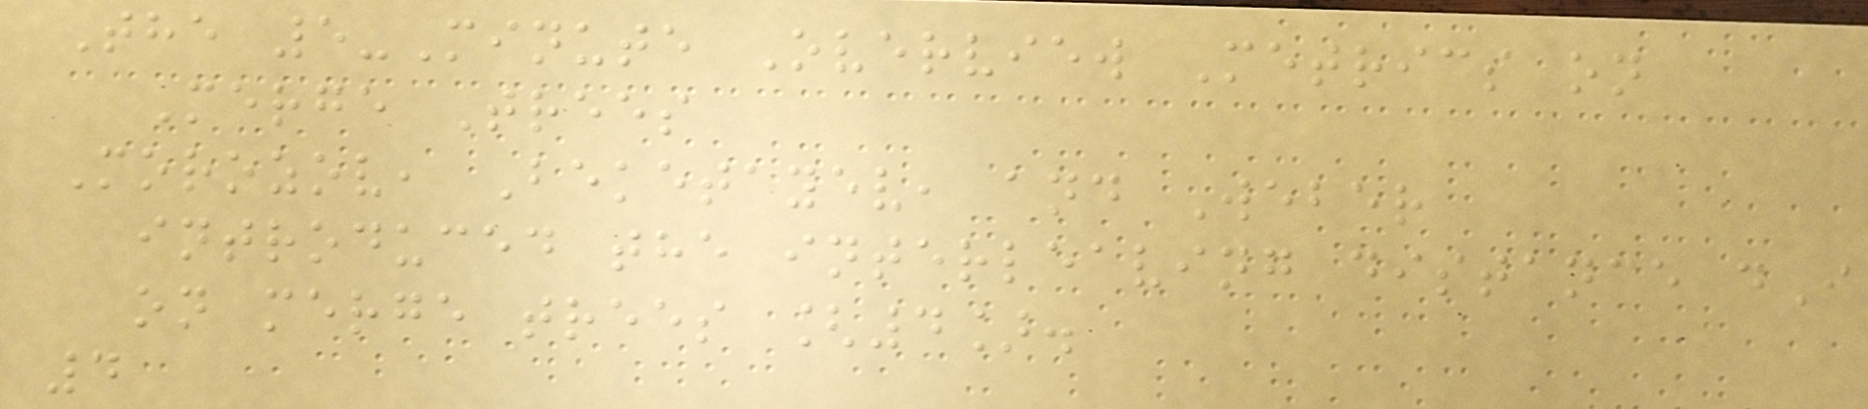The 5-Minute Overview Metrics on
Merge Trees
Morozov, Beketayev, and Weber
introduced the interleaving distance dI
on merge trees [4].
4
